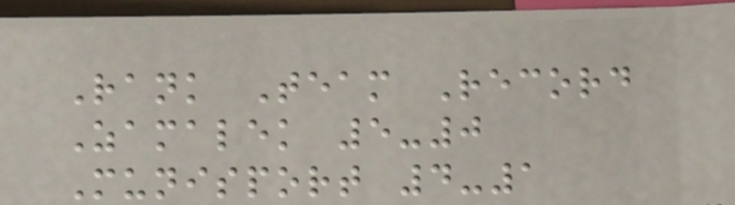Rank Team Record
Zamalek 5-0
Munisport 4-1
